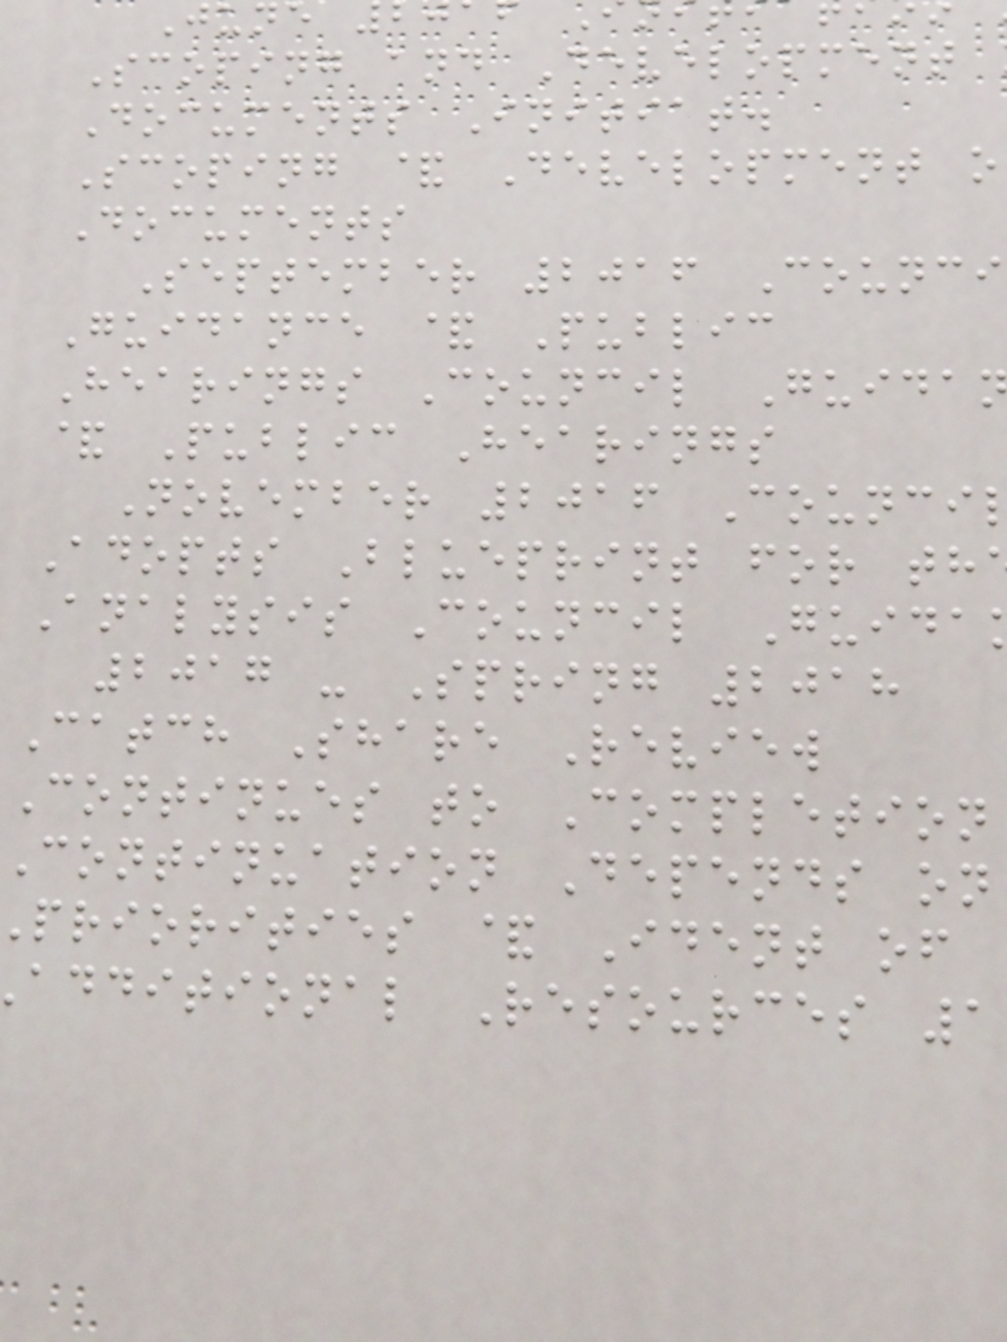Scoping and Development
Documents Initiat.
Scoping & Development o
Documents
September 2016 Counci
Guidance & Public
Hearings Council Guida
& Public Hearings
November 2016 Counci
Adopts Blueprint for th
Analysis Council Guida
2017 - Spring 2018
Catch Share Review
Continues to Completion
Continuation Depends on
priorities & Ident of
additional Resources 1
